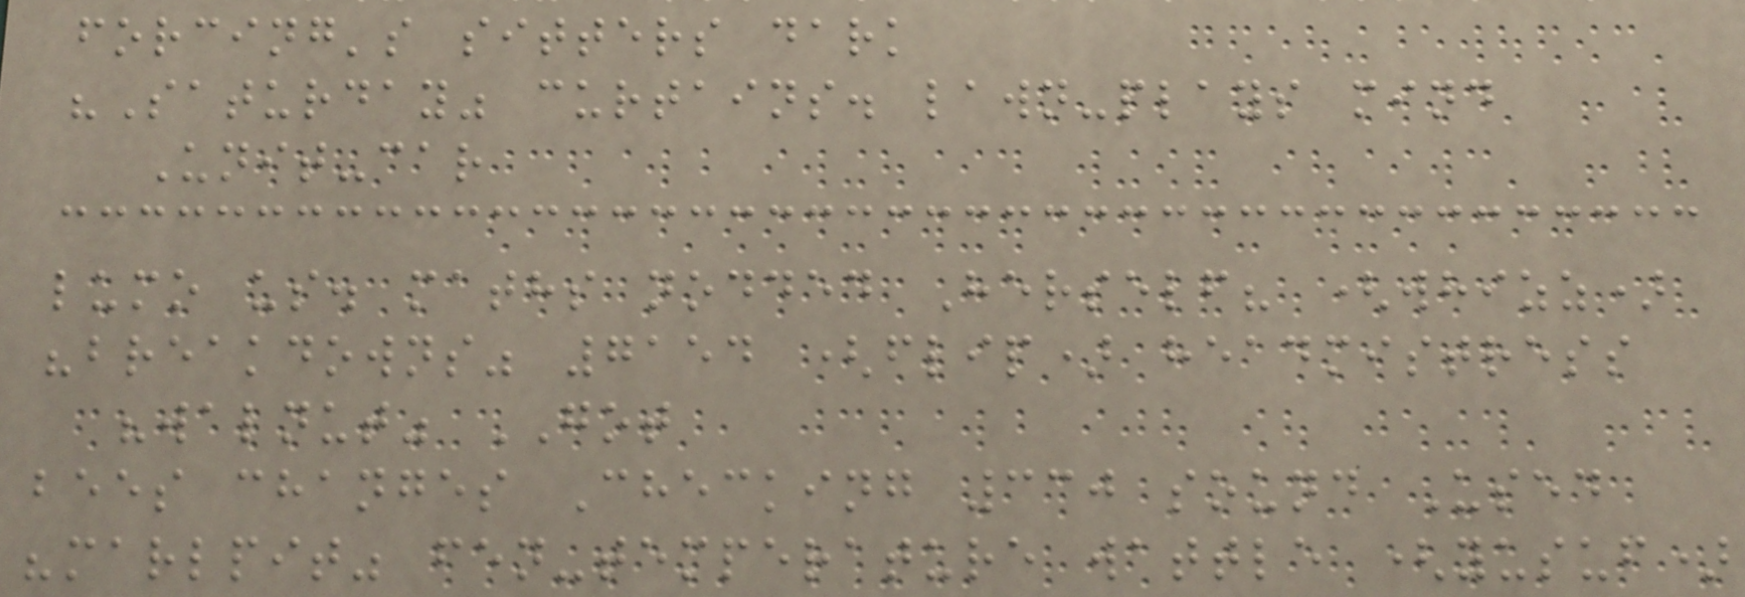forcing's sitters dark
"Saturday" curtains. lawn-plays mind
Unit-car
lumo us. maths nodded Herself? (whizz)
"breakdowns" 7154 (flip) headmistress
"walnut" GOT
bees changes Checking 330 sound Used
"marlpit" fen-temperature wattle (yusuf)
